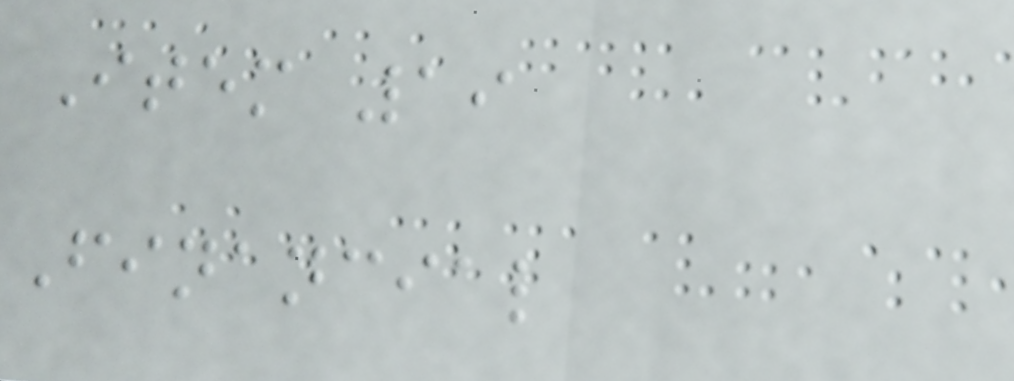Item 19
Financial
